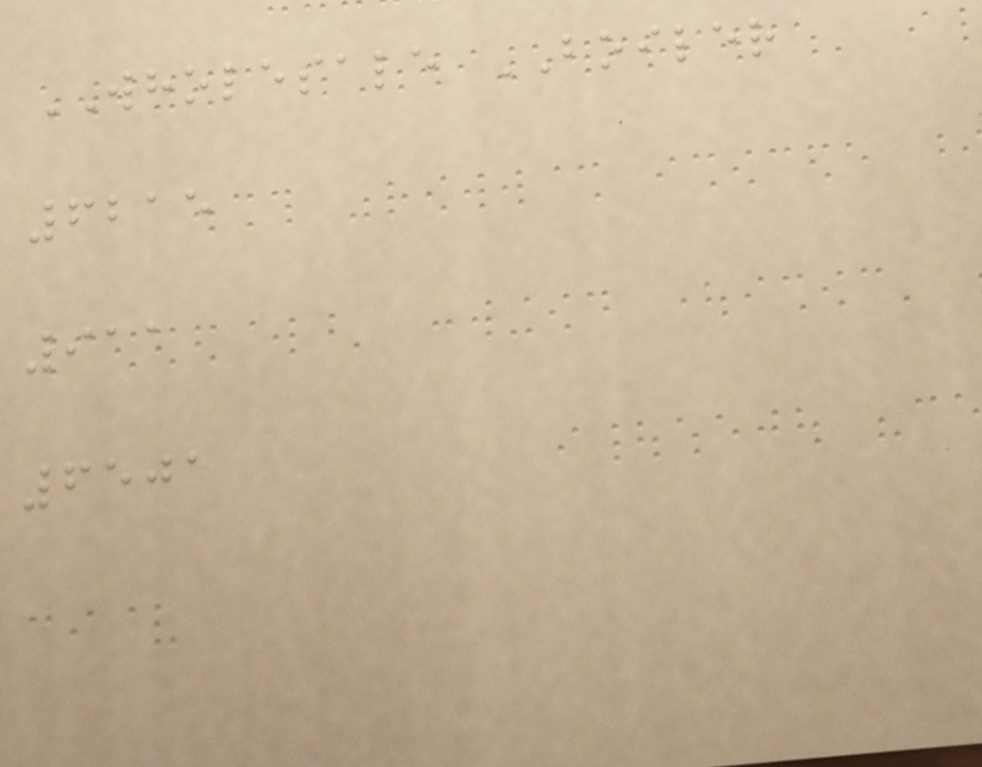WHOLESALE BOILER
6215
911
6501
